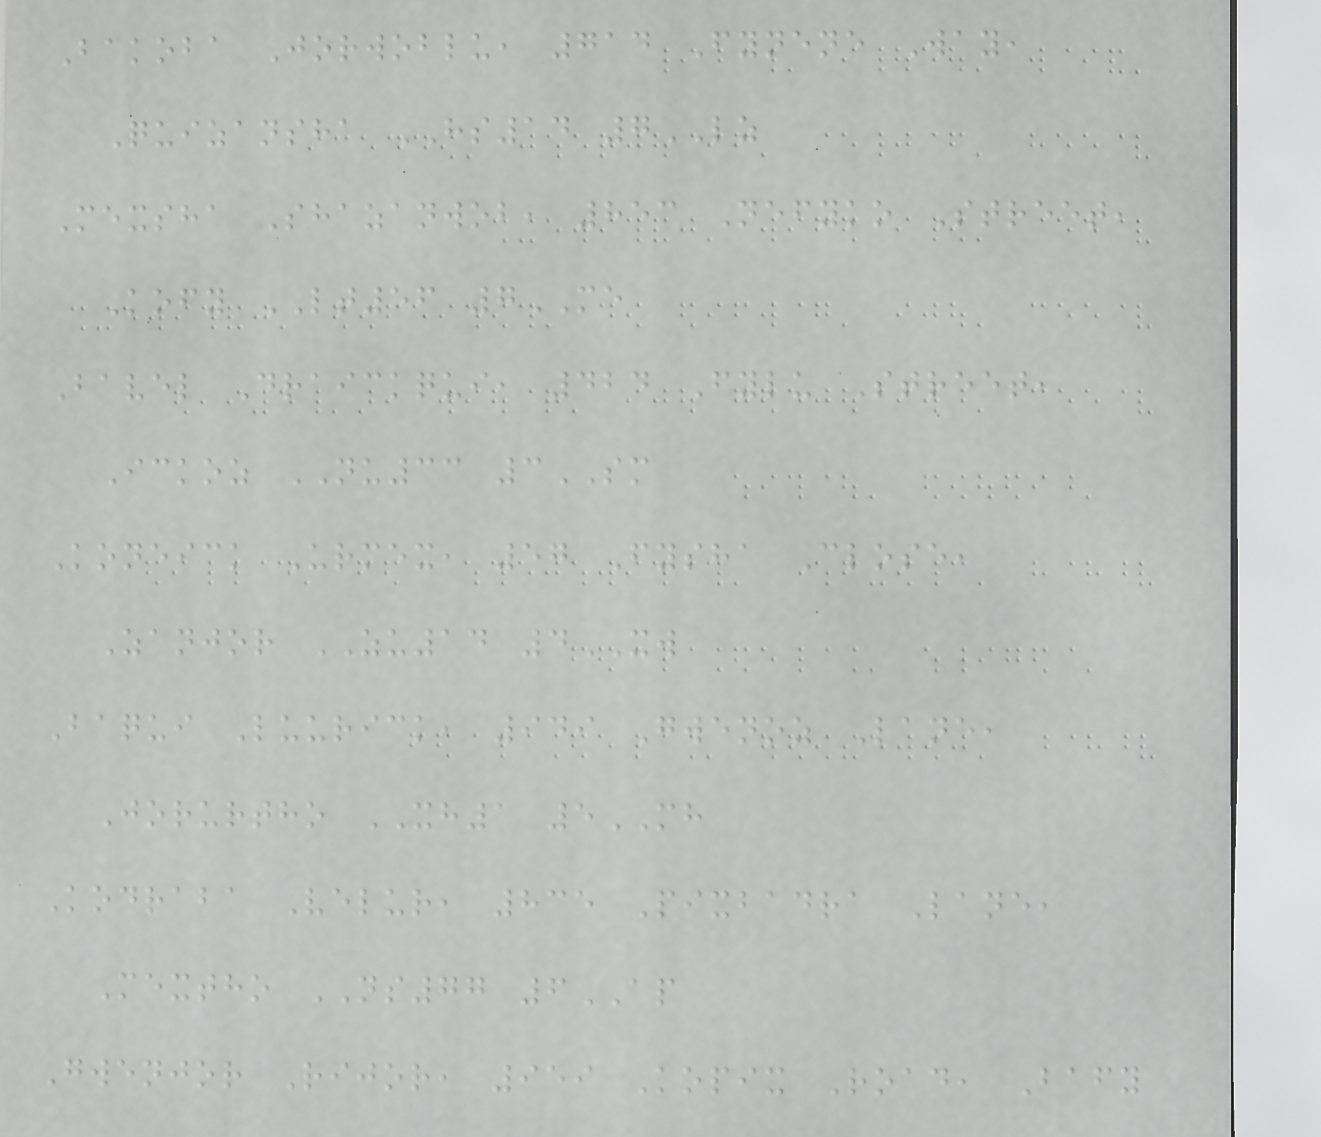Bakoba Jorwoblu, 714 Fynene Way,
Quizansha HS14 7LZ
Mexsha Shazanwob, 853 Nefyko Street,
Kofy LT56 7ME
Bavel Draickqui, 424 Fylu Street,
Ickoz NU33 3SM
Koneick Urmex, 57 Fysha Close,
Zanjor ZU14 4XW
Baqui Luurick, 949 Gwenoz Lane,
Jorurtho XH1 5MH
Kodraba Velur, 835 Pixbadra Lane,
Mextho NS77 6AP
Gwenjor Rijor, 959 Kopix Road, Bafy
